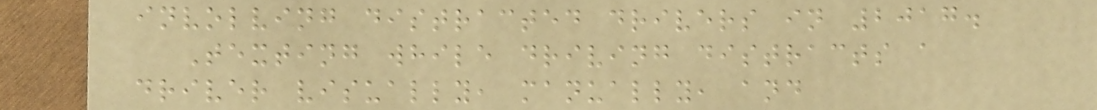involving distracted drivers in 2017.
Texting while driving distracts a
driver visually, manually, and
